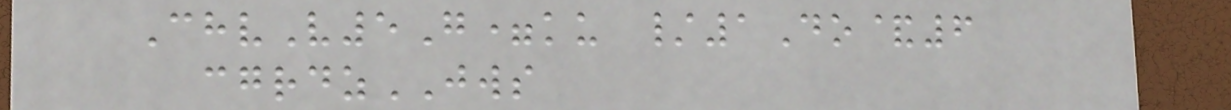ChvV5G=ku /1Do&6
cgrdzJWS
